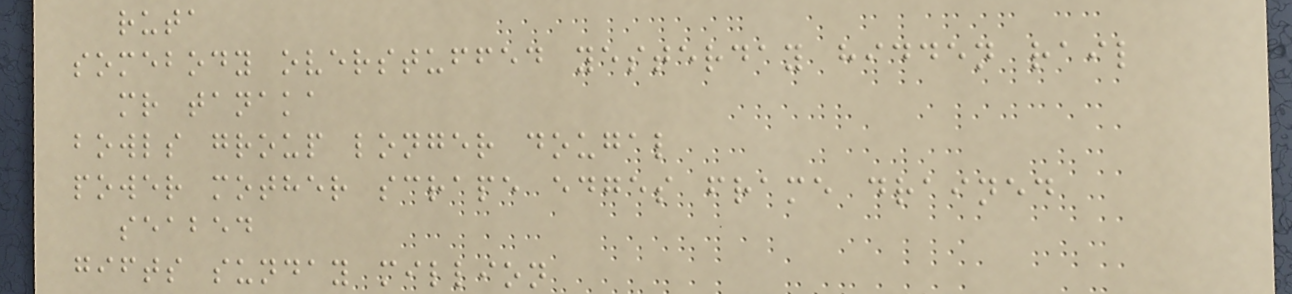ruta
somebody overstuffed yesterday hidden rail
mr tanaka
bowls group longer dougal
power mother scrape edges frame drained
seabed
gifts sunday million
